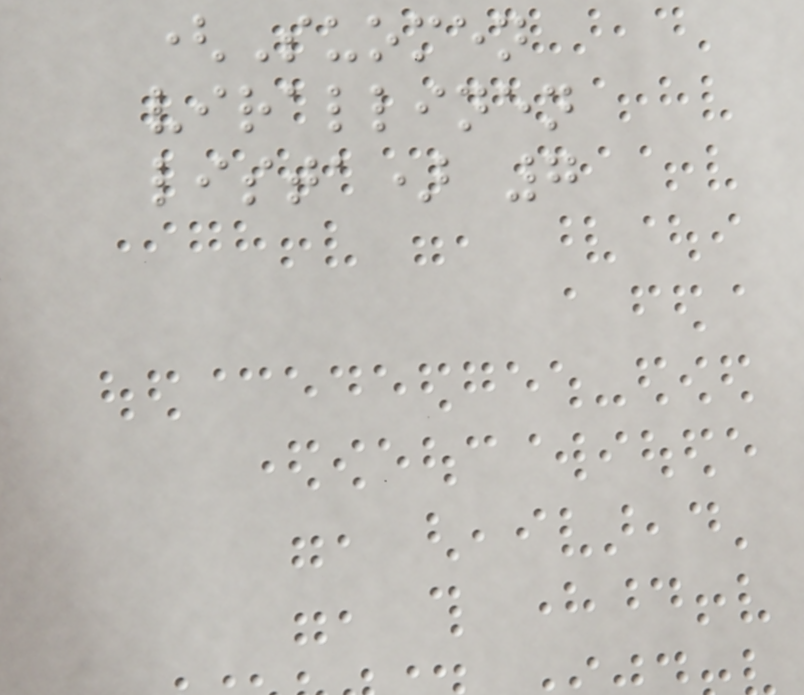(Suomen
virallinen
lista) 7
